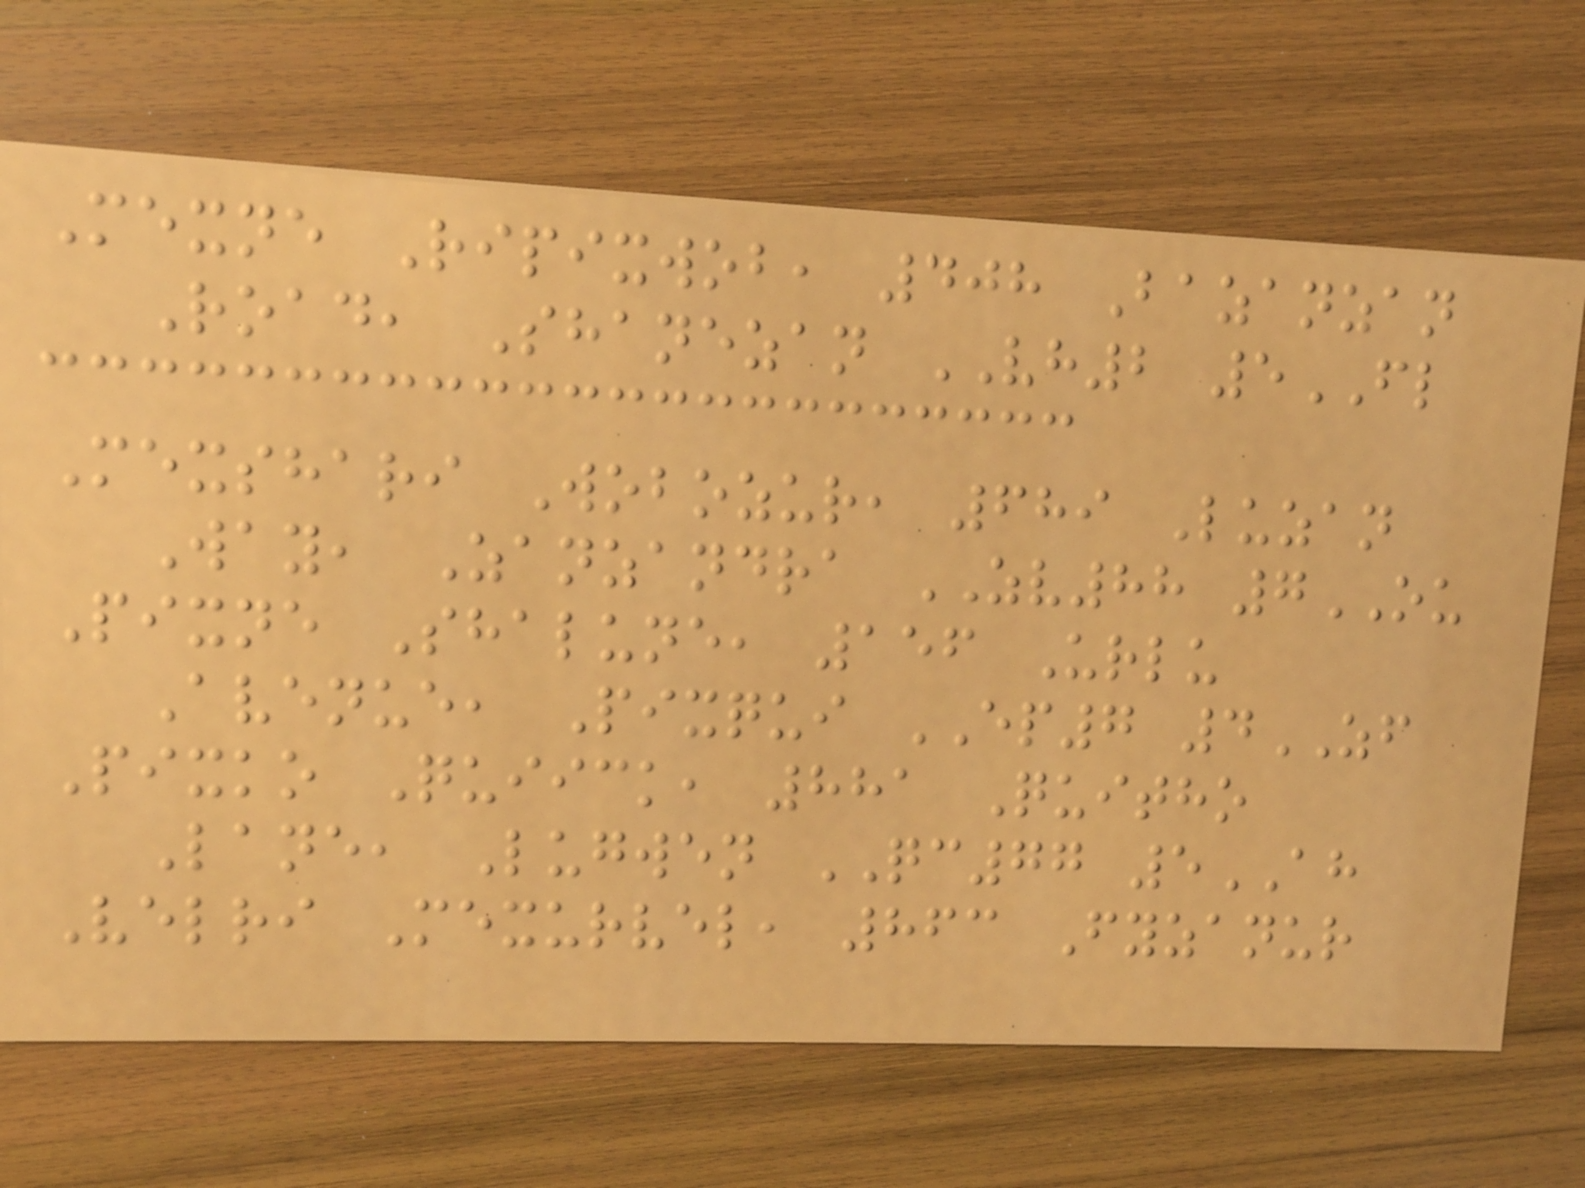Mexne Ripixwob, 408 Bazanzan
Road, Shanezan VH2 5FL
Mexshari Wobozur, 689 Luzan
Way, Zanzandra ZV88 7OU
Pixne Shalune, 156 Urlu
Avenue, Pixqui EP7 4ZF
Pixko Quiick, 881 Quitho
Lane, Lugwen QC77 5AH
Velri Mexurvel, 863 Fyzanur
